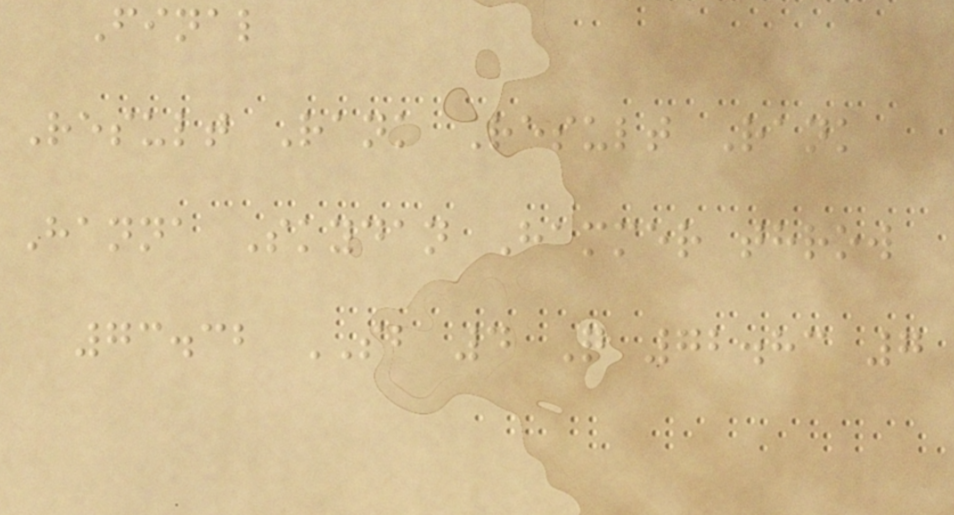Final
Result Rank Result Rank
Hanna Skydan Hammer throw
73.32 SB 4 Q 72.83 7
